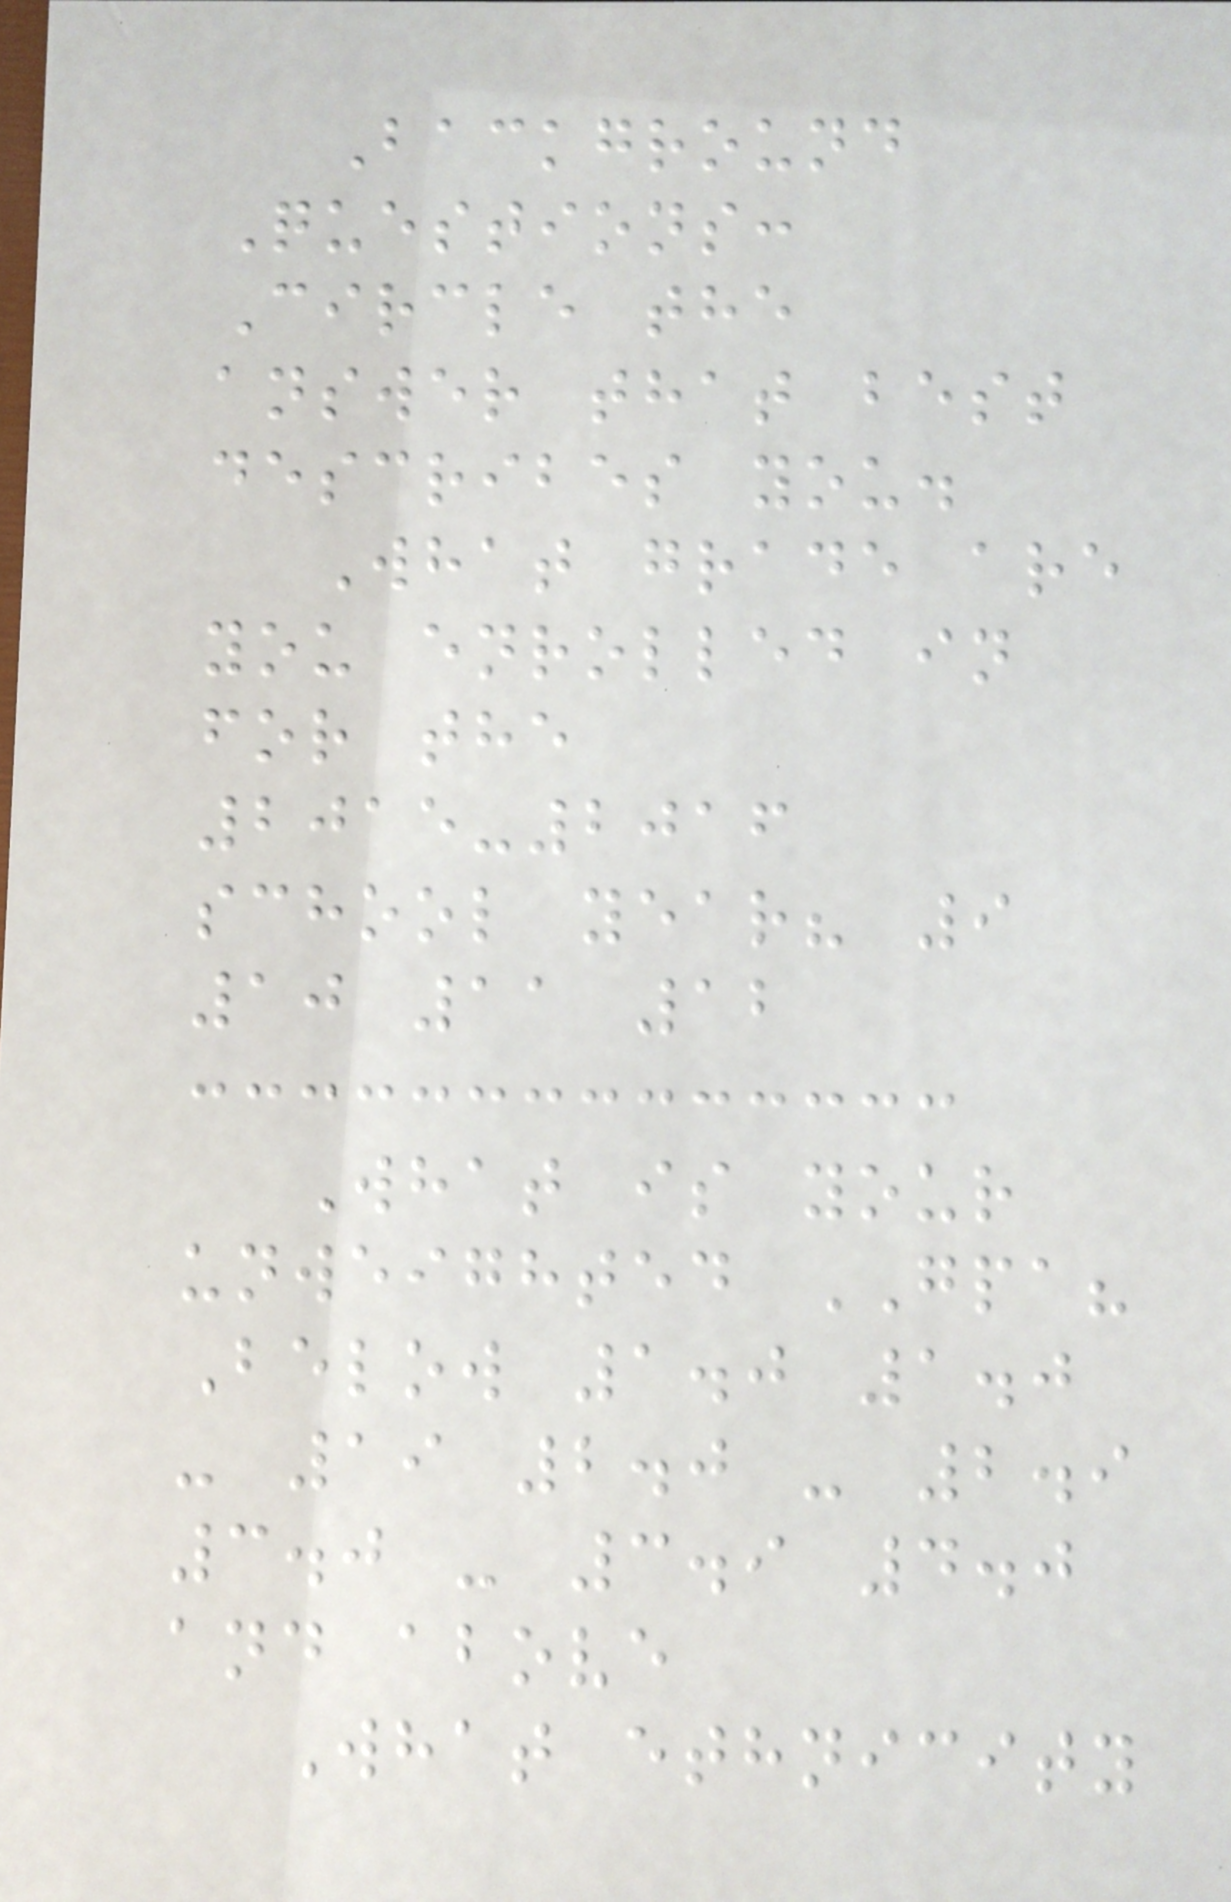Background
Questions:
Circle the
answer that best
describes you.
What grade are
you enrolled in
for the
2015-2016
school year? 9
10 11 12
What is your
unweighted GPA?
Below 1.0 1.0
- 19 2.0 - 2.9
3.0 - 3.9 4.0
and above
What ethnicity
